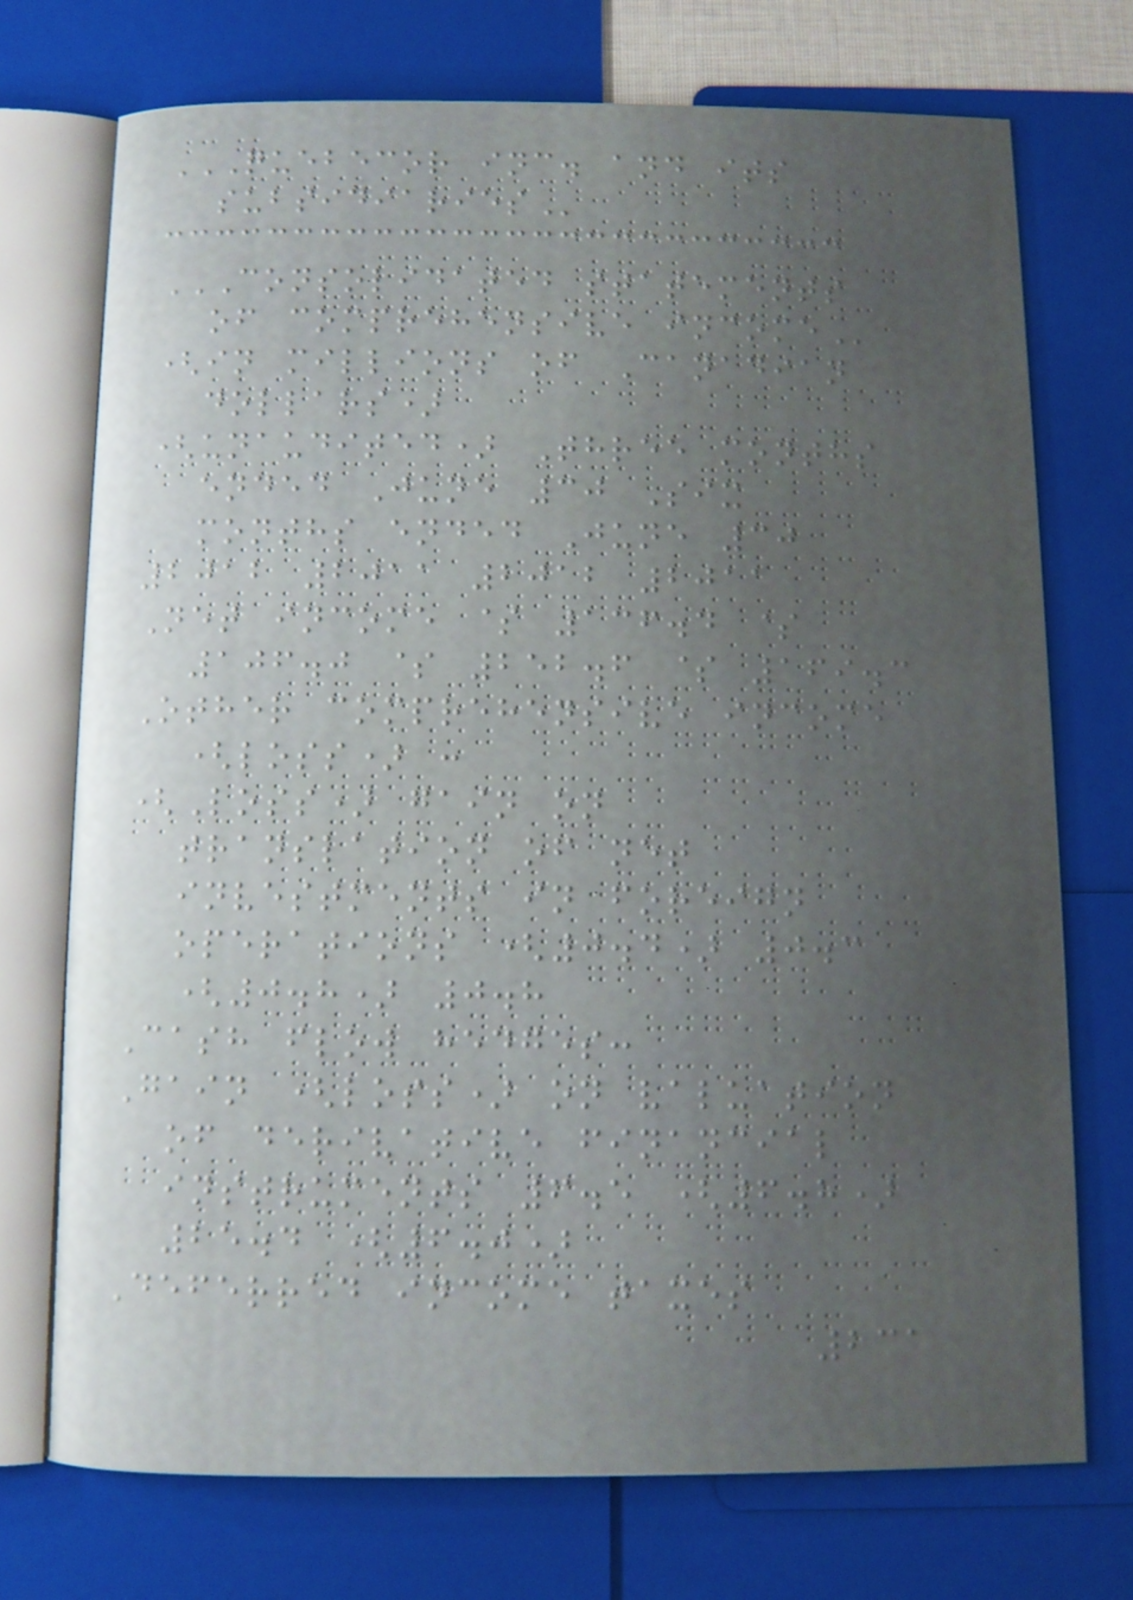QUEBECOR INC. AND ITS
SUBSIDIARIES
CONSOLIDATED STATEMENTS
OF COMPREHENSIVE INCOME
(in millions of Canadian
dollars)
(unaudited) Three months
ended June 30 Six
months ended June 30
2012 2011 2012 2011
Net income $ 136.4 $
106.0 $ 252.6 $ 169.3
Other comprehensive income
(loss) :
(Loss) gain on
translation of net
investments in foreign
operations (0.4) 0.3
(0.8) 0.8
Cash flow hedges:
Gain (loss) on valuation
of derivative financial
instruments 6.5 (6.8)
25.4 (6.0)
Deferred income taxes
231
